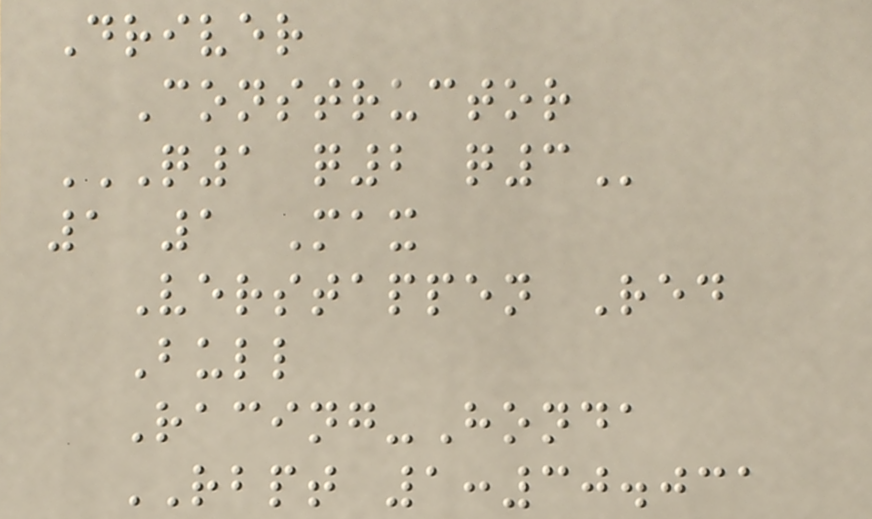Driver
Constructor
Q1 Q2 Q3
1 1 Max
Verstappen Red
Bull
Racing-Honda
RBPT 1:30.031
